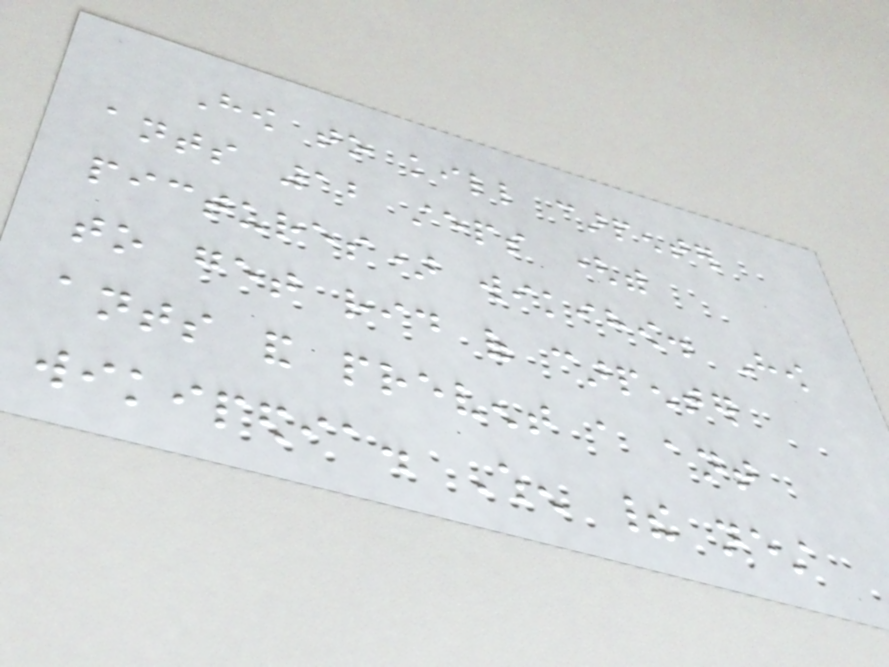How to kill carpenter
ants 12 steps (with
pictures) wikihow. How
to get rid of carpenter
ants and prevent a ant
wikipedia. When their nest
